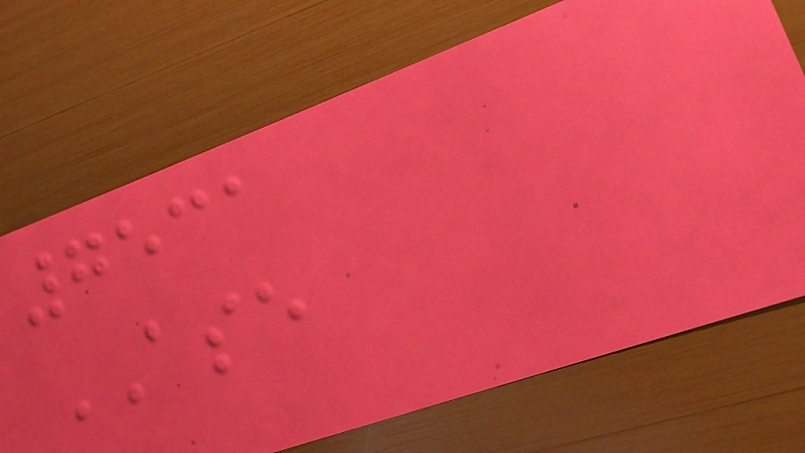7531
ASE
